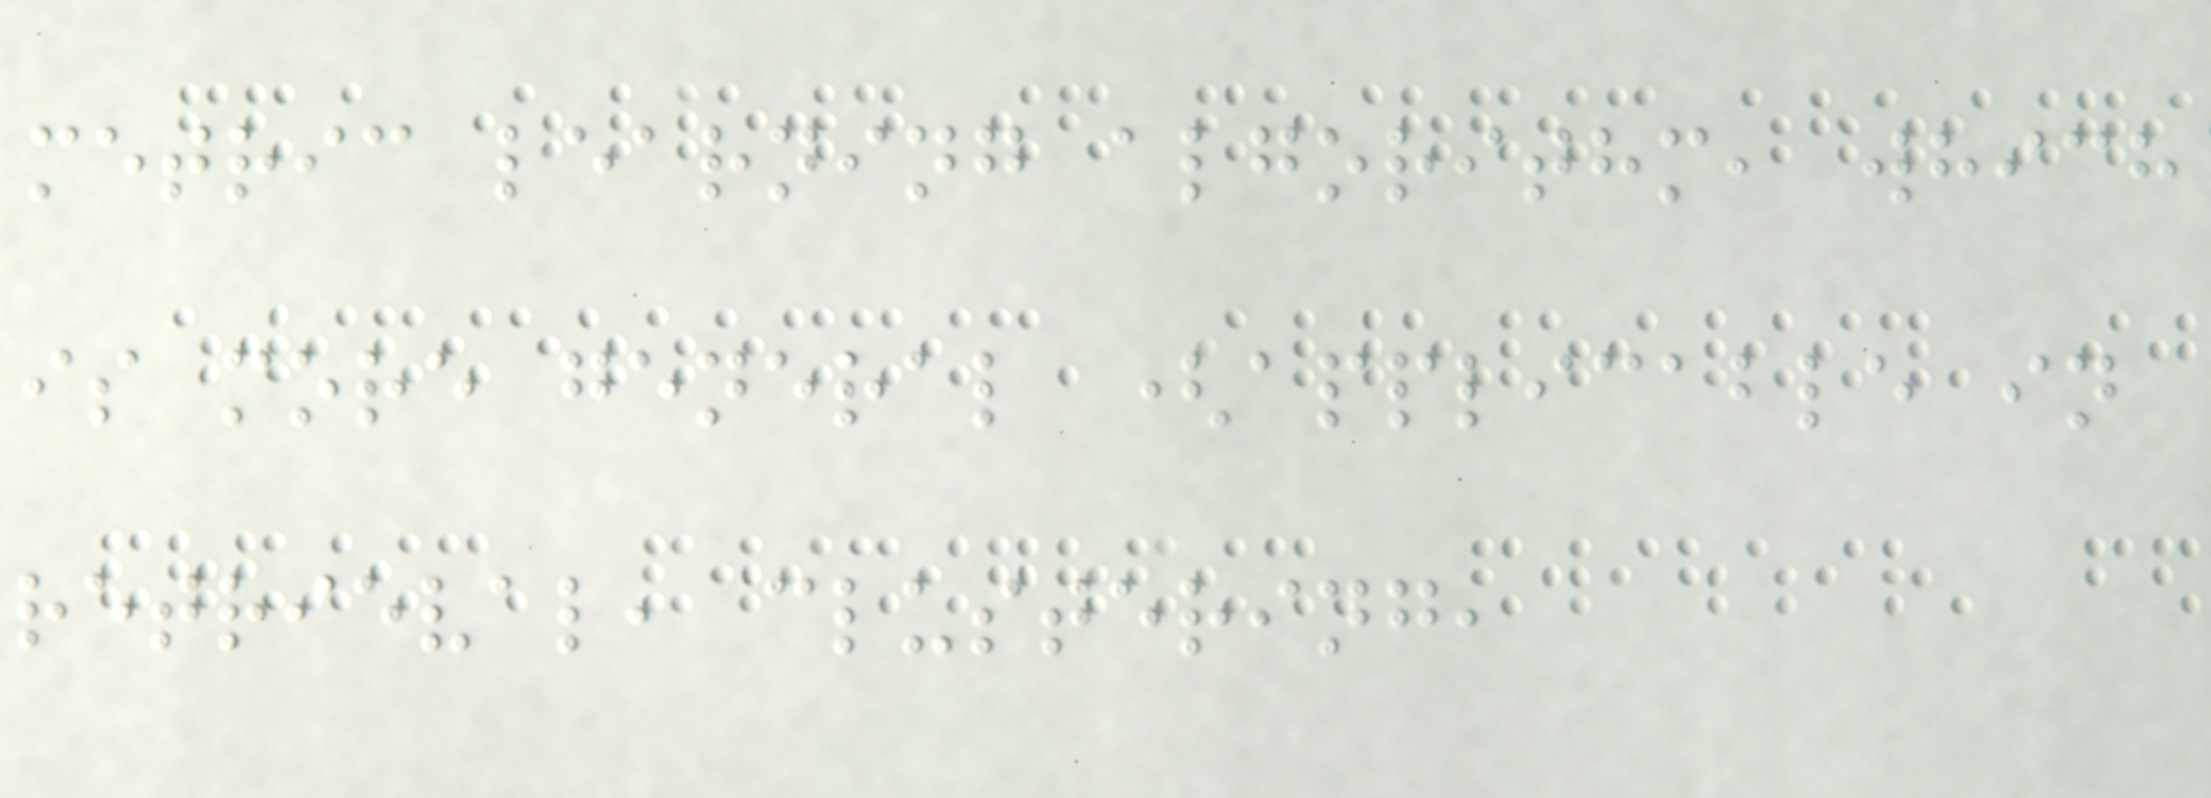metric learning algorithm, which
is more general (applicable in
retrieval, clustering,
